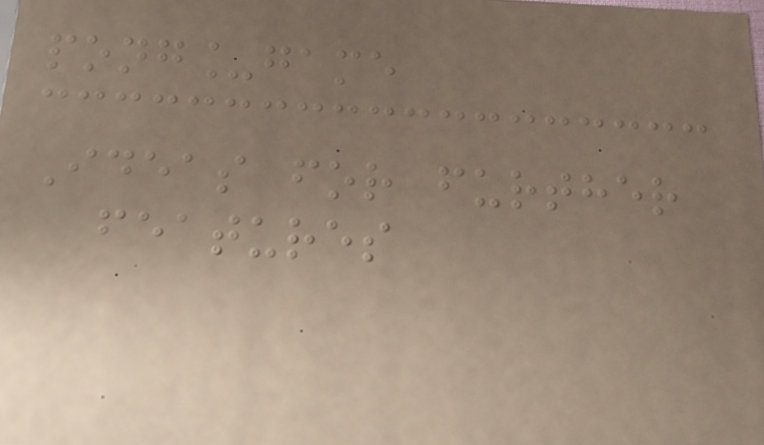pong_game
Ideas for further
features
